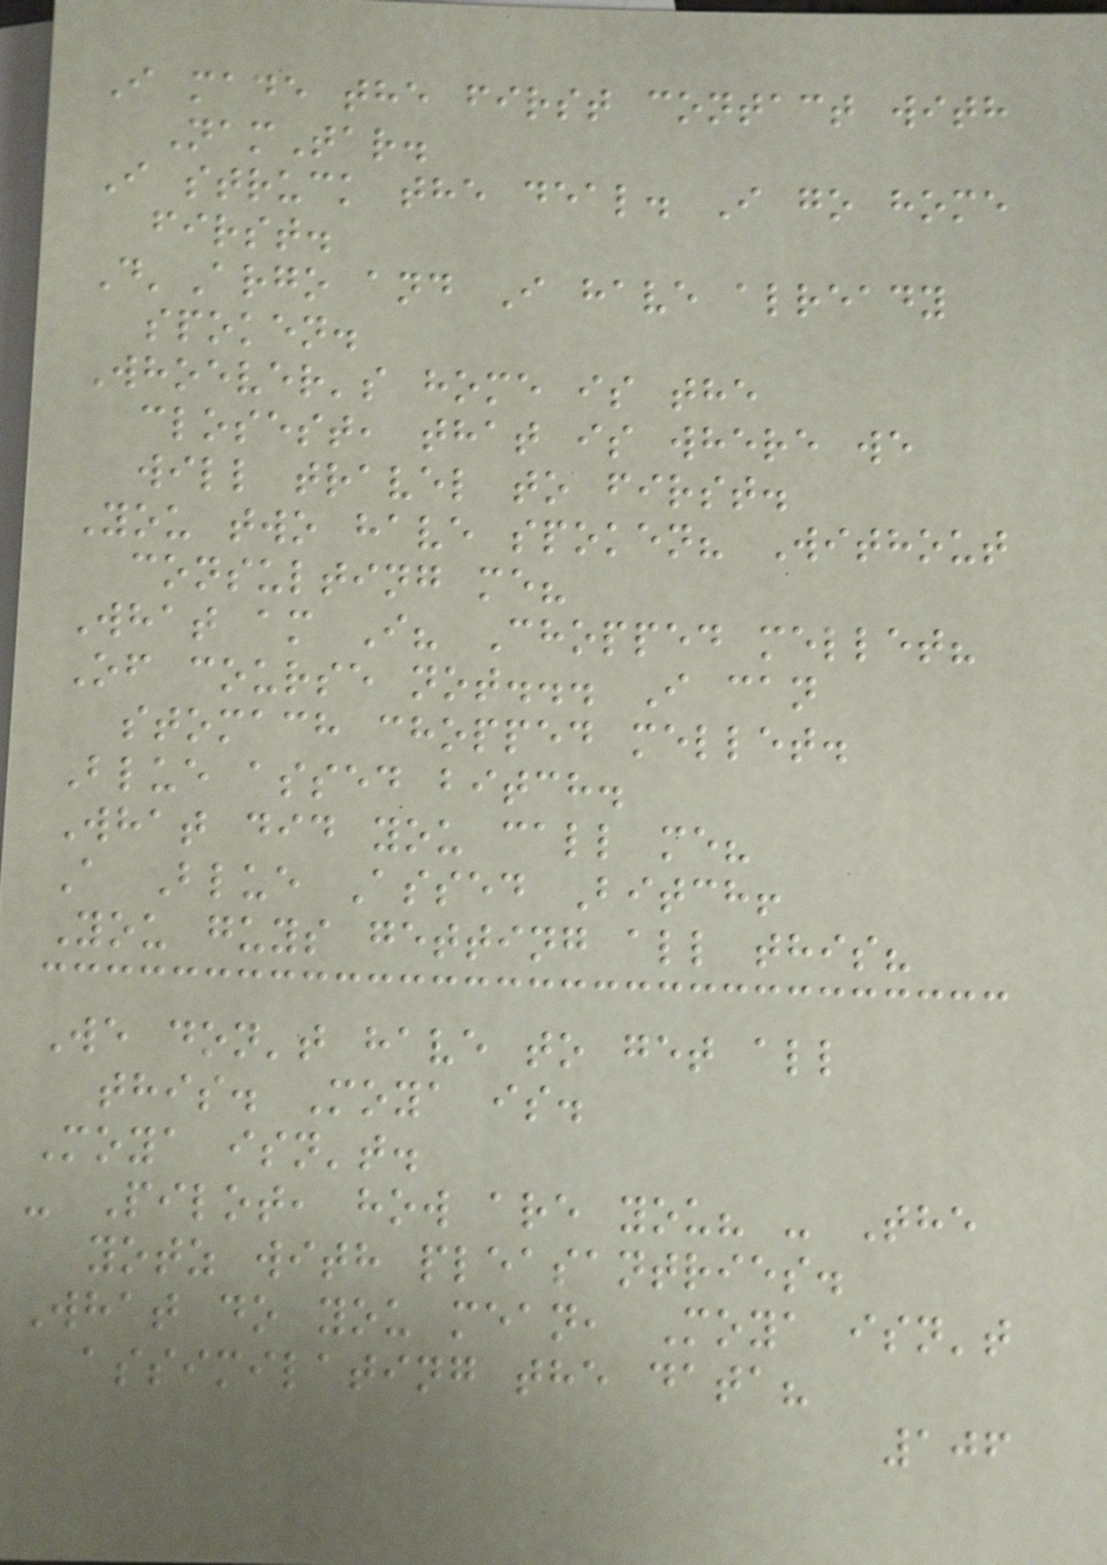I made the first contact with
NamTar.
I struck the deal. I go home
first.
D'Argo and I have already
spoken.
Whoever's home is the
closest, that is where we
will travel to first.
You two have spoken? Without
consulting me?
What am I? Chopped mellet?
Of course not... I can
stomach chopped mellet.
Blue assed bitch.
What did you call me?
A Blue Assed Bitch!
You guys getting all this?
We don't have to get all
this. Moya is.
Moya isn't.
- Pilot, how are you? - The
yotz with pleasantries.
What do you mean, Moya isn't
assimilating the data?
106
